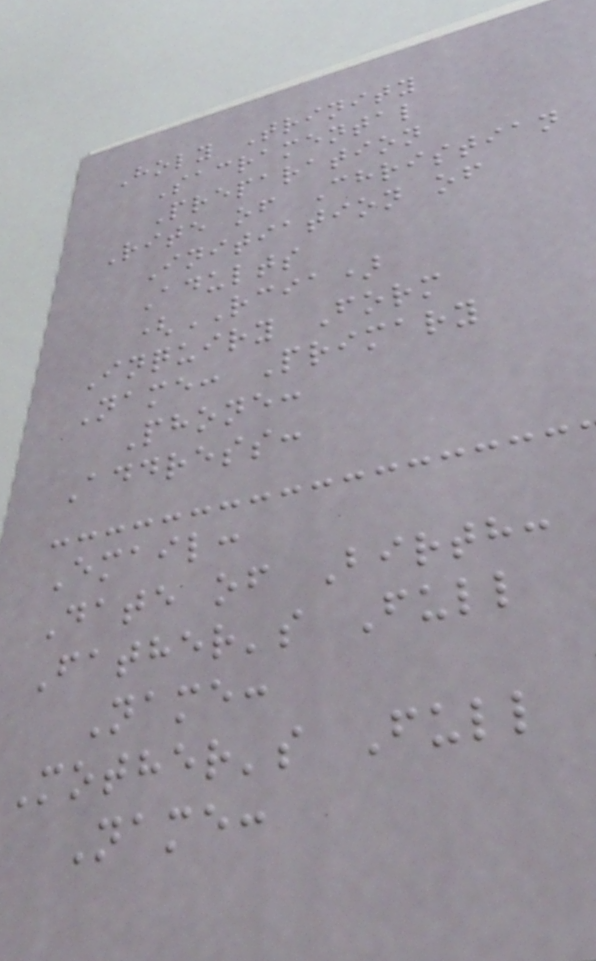Holy Trinity
Sacramental
Preparation
Rite of Christian
Initiation of
Adults
(RCIA)
Inquiry Form
Name: Primary
Phone:
Address:
Email:
Date of Birth:
Father's Full
Name:
Mother's Full
Name:
